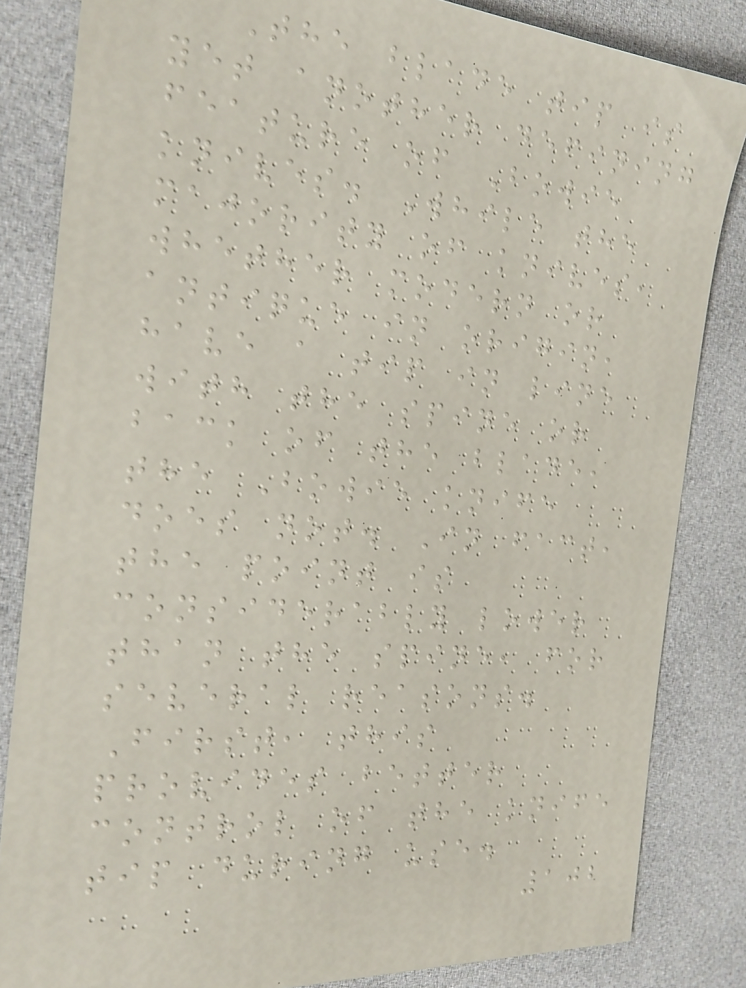The blade tip is
yet another defining
feature of Bowie
knives. While the
majority of knives,
whether modern or
antique in origin,
have a tip in line
with the spine or
back of the blade,
the Bowie knife
does not. In fact,
the point is
considerably lower
than the spine, for
several reasons.
First, this
provides better
control of the knife
tip during use.
102
